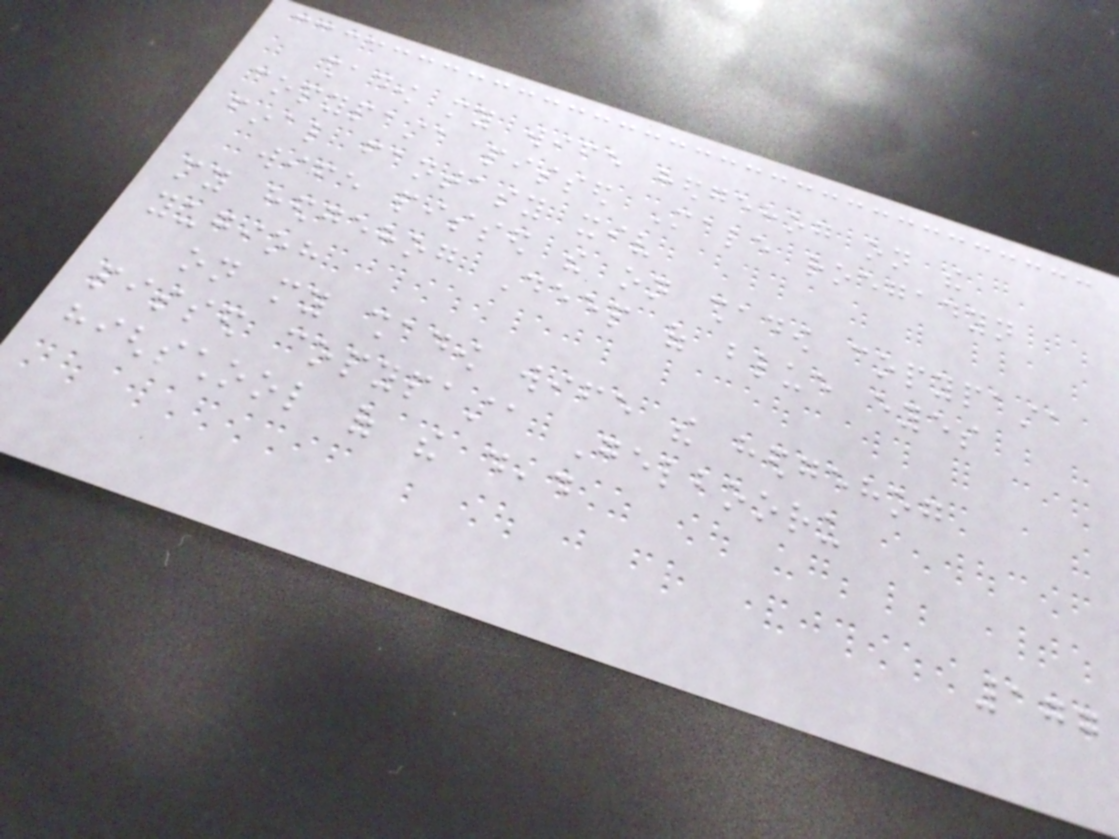shadow my wife hedgehog on the
copypasta pissed Male roegadyn
final fantasy xiv
wife pissed the on shadow copypasta
my hedgehog Deep of blue eyes
yugioh
on my shadow wife the hedgehog
pissed copypasta Gelbooru
highschool of the dead
177
